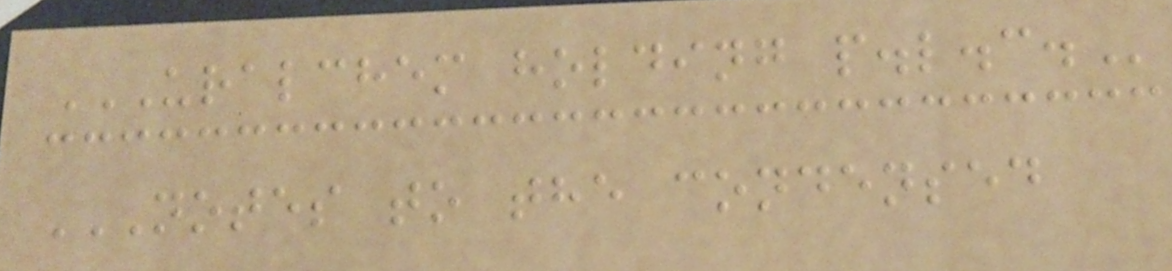URALCHEM HOLDING P.L.C.
NOTES TO THE CONDENSED
